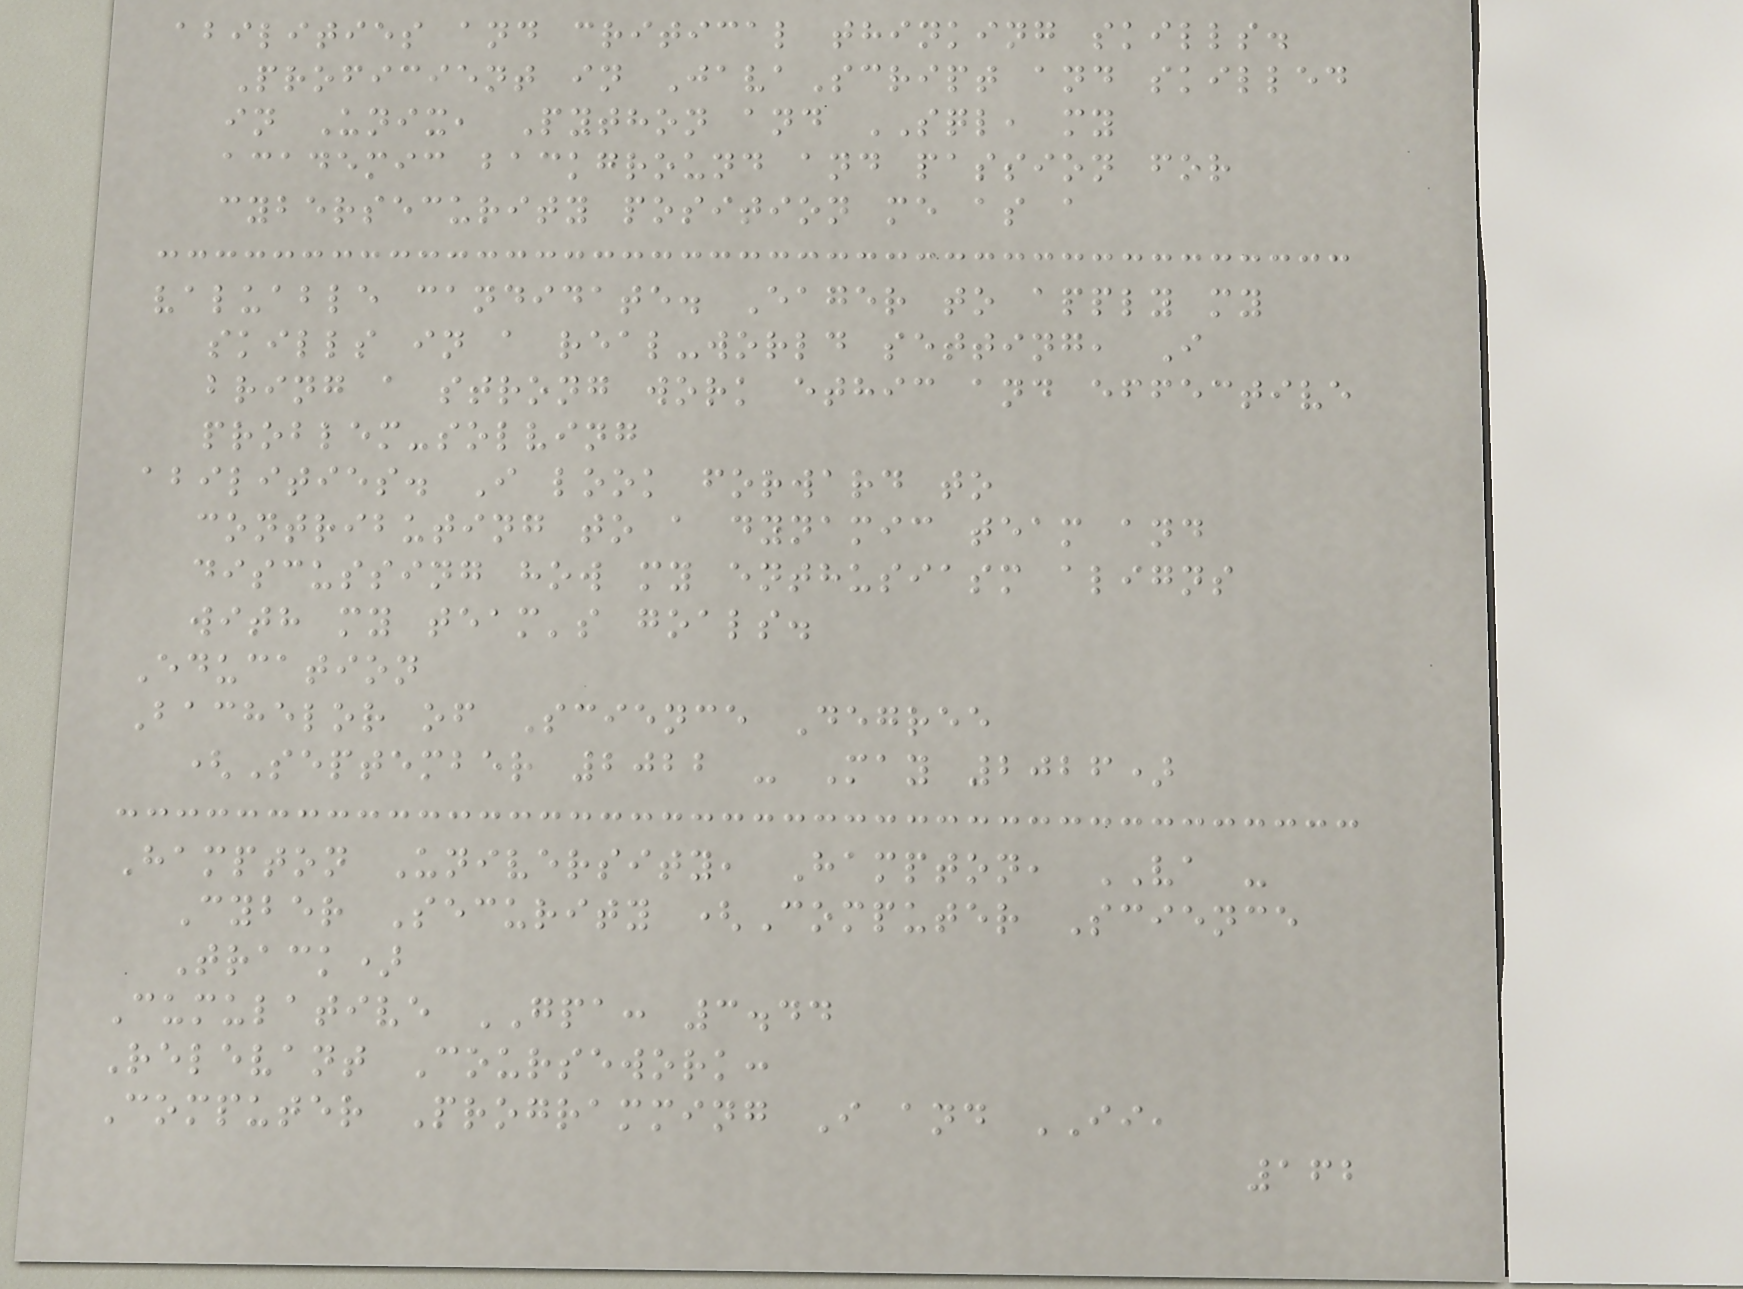abilities and critical thinking skills.
Proficient in JavaScript and skilled
in Unix, Python and SQL, my
academic background and passion for
cybersecurity position me as a
valuable candidate. Eager to apply my
skills in a real-world setting, I
bring a strong work ethic and effective
problem-solving
abilities. I look forward to
contributing to a dynamic team and
discussing how my enthusiasm aligns
with my team's goals.
Education
Bachelor of Science Degree
(September 2022 - May 2026)
Hampton University, Hampton, VA -
Cyber Security (Computer Science
Track)
Cumulative GPA: 3.44
Relevant Coursework:
Computer Programming I and II,
162
